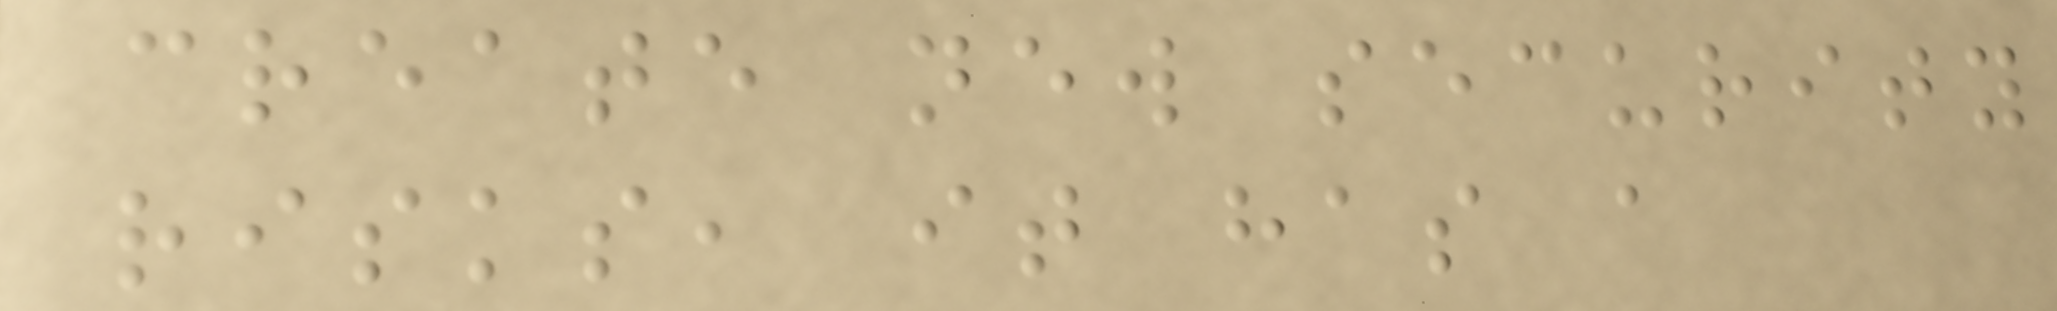create new security
risks, it has a
